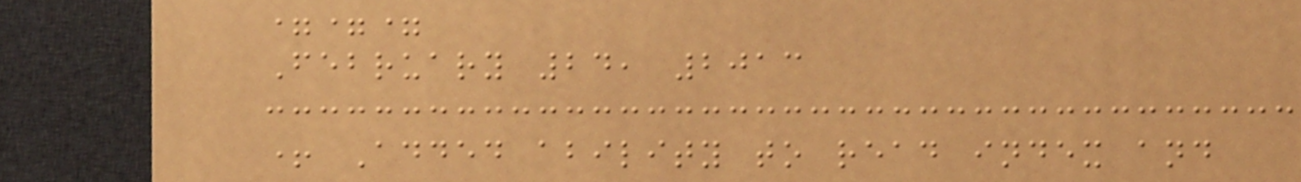===
February 24, 2013
+ Added ability to read index and
